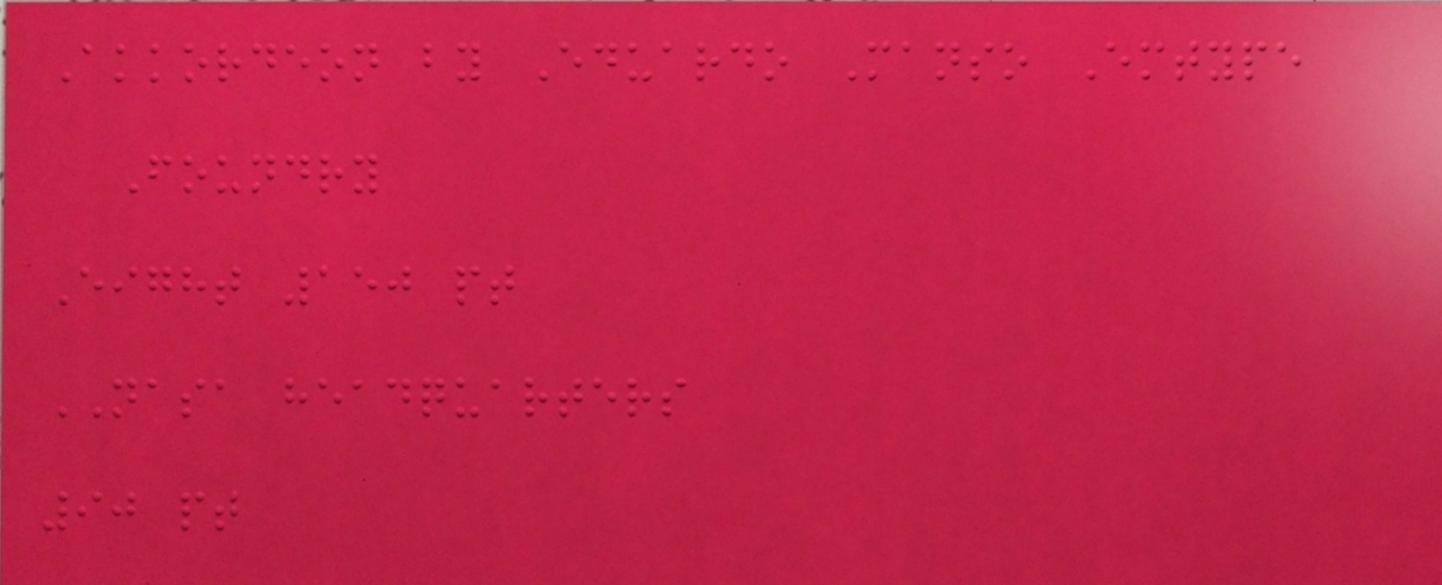Akkordeon by Eduardo Manso Emtype
Foundry
Eight 150 pt
NASA headquarters
90 pt
